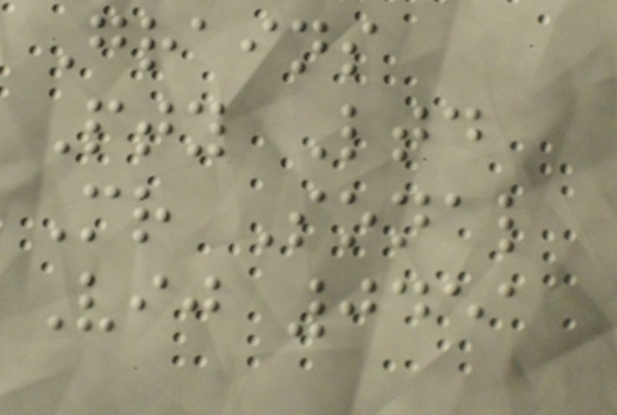Grains
Pty Ltd
Mr Sonal
Vij 0451
